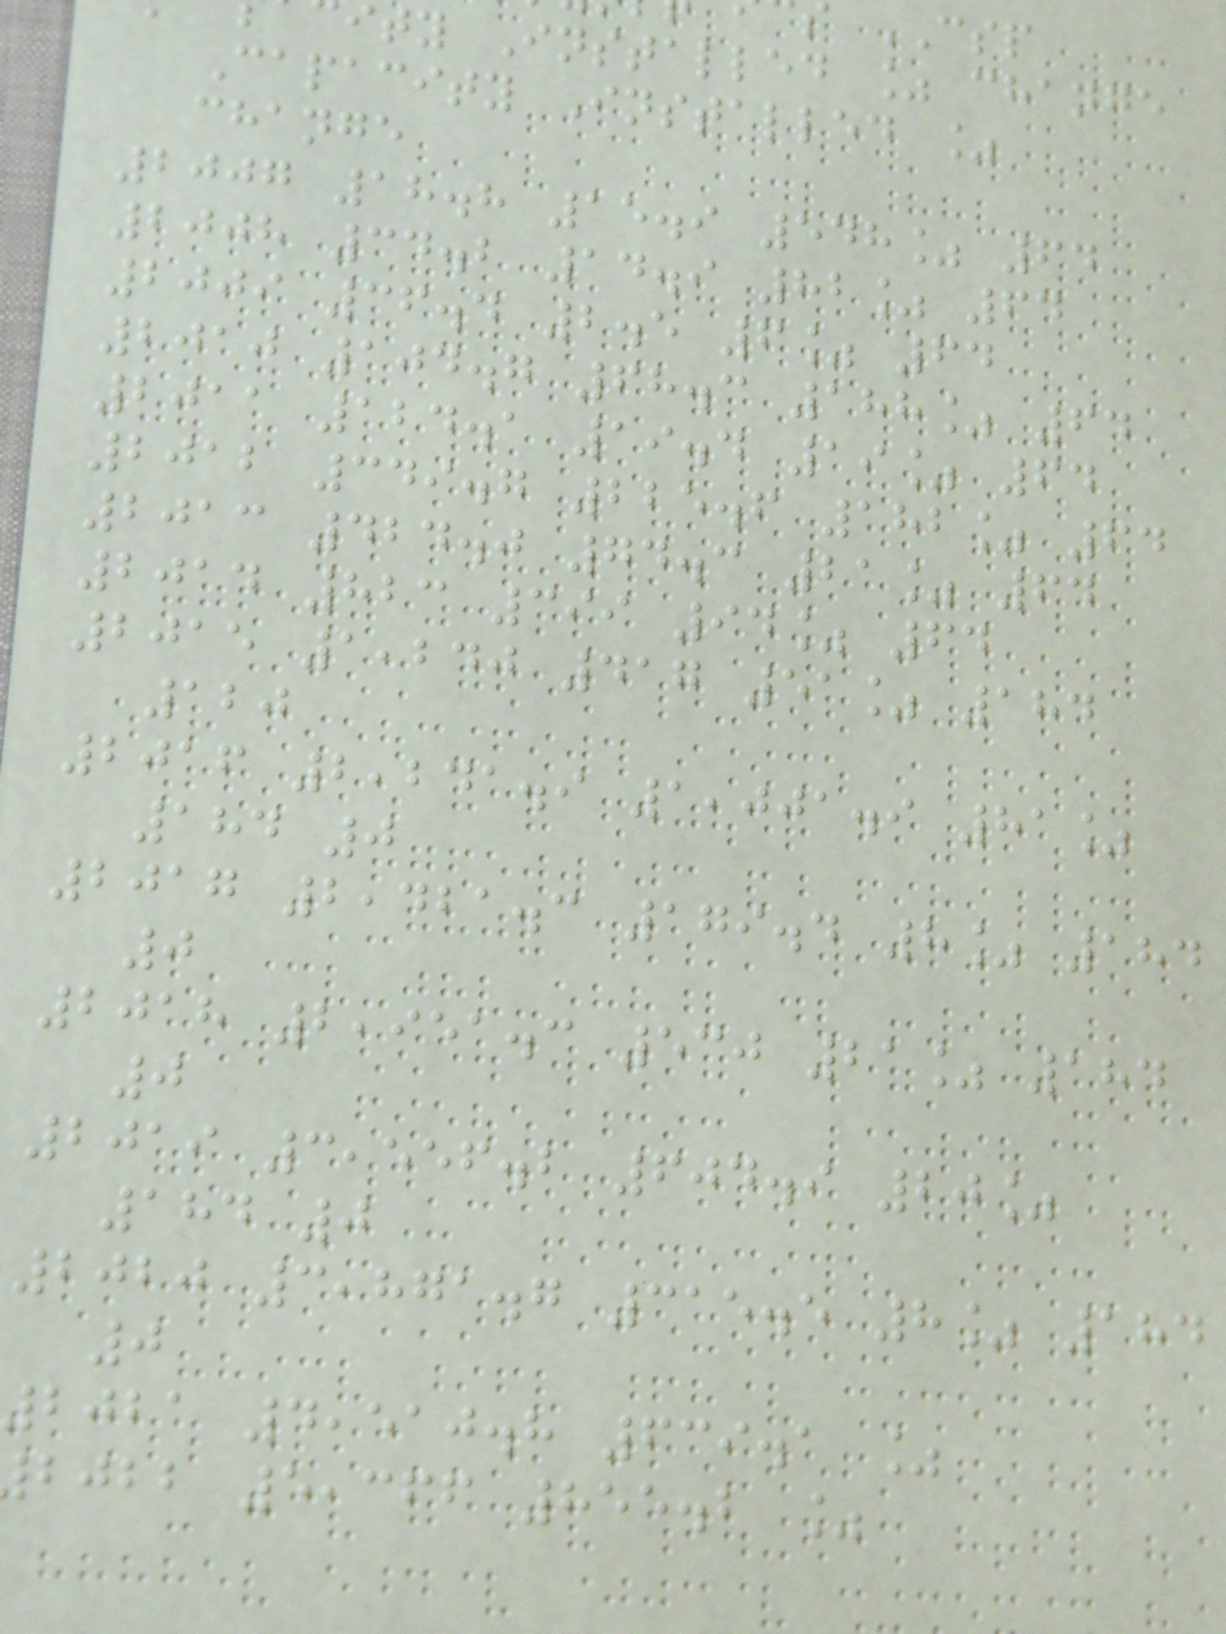ity Installed % change
Capacity Installed %
change
2007 18.8 15.9 548% 64
2008 34.2 14.9 82% 64
2009 36.4 2.5 6% 64
2010 104.7 68.3 188% 64
2011 124.1 19.4 19% 64
2012 349.7 225.6 182% 64
2013 424.0 74.3 21% 64
2014 823 399 94% 64
2015 1,240 417 51% 184
120
2016 2,241.9 1,001.9 81%
184 0
2017 2,421.3 179.4 8% 184
0
2018 2,951.3 530 21% 184
0
2019 3,556.2 604.9 20%
184 0
2020 3,871.7 315.5 8% 184
0
2021 4,510.8 639.1 %
bjbb 5,366 855.2 %
